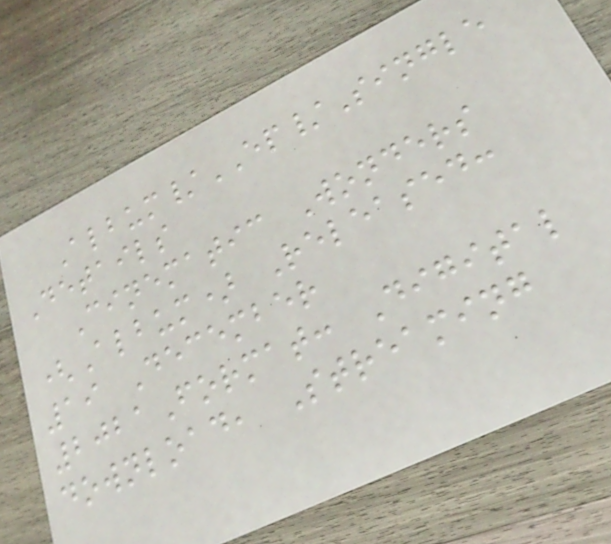Album/EP/Single
Details
Cinematic Wonders
(Album) Released:
19 December
2021Format: Digital
download, Streaming
